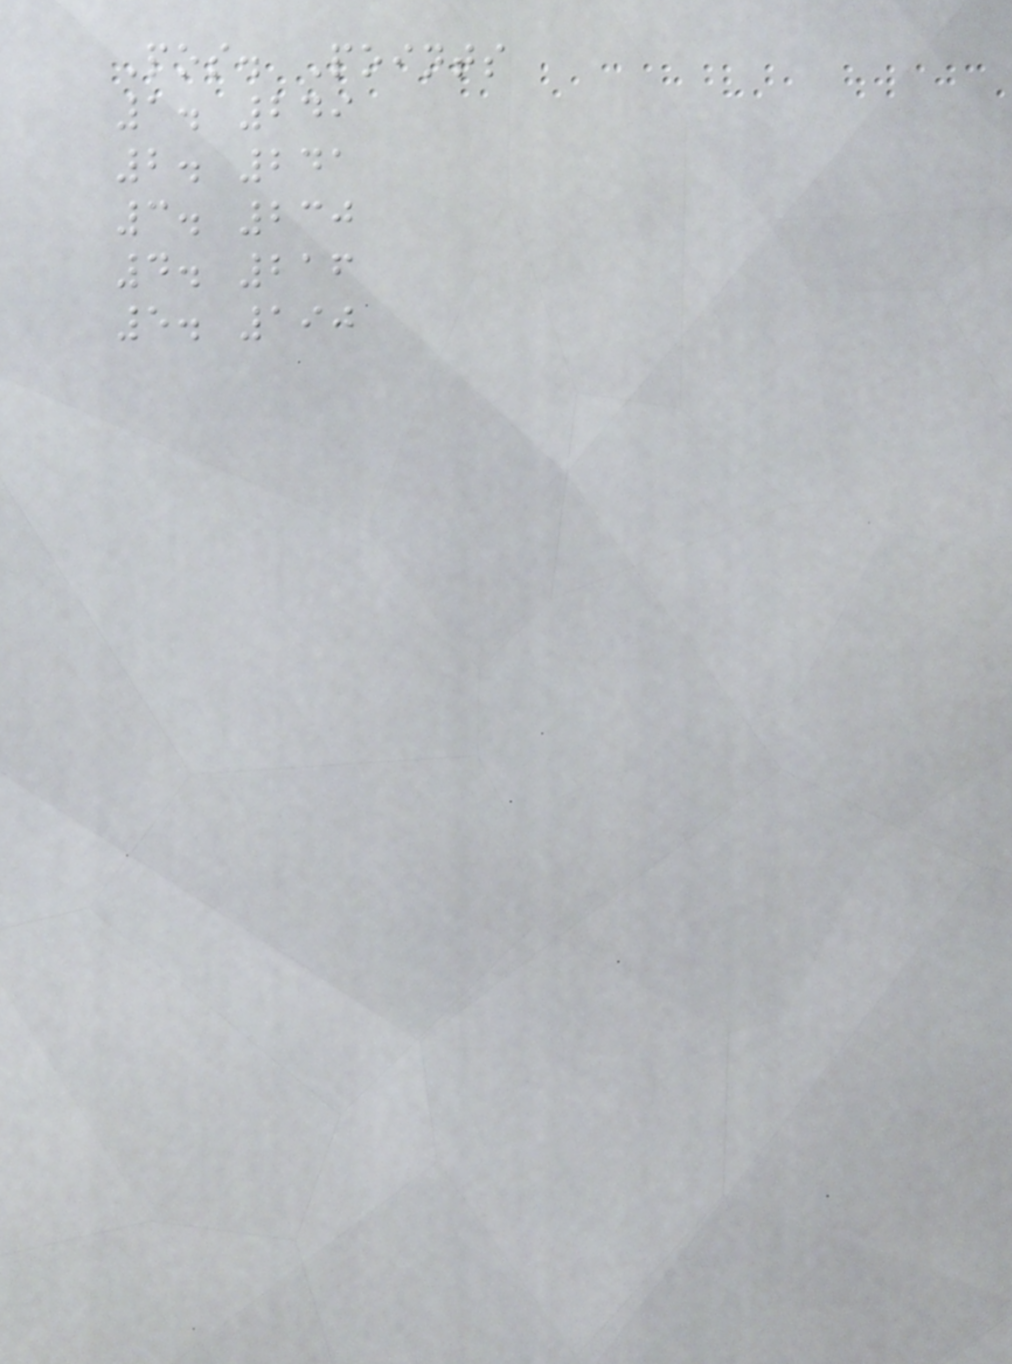Pos. Points
1. 249
2. 241
3. 230
4. 216
5. 190
